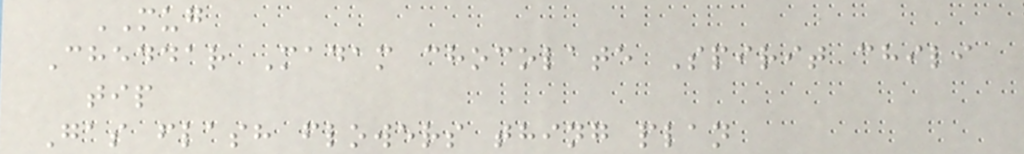MUG
Cheddar Madam chocolate Spirit chili
tip
Gas flash flowers thing plan
